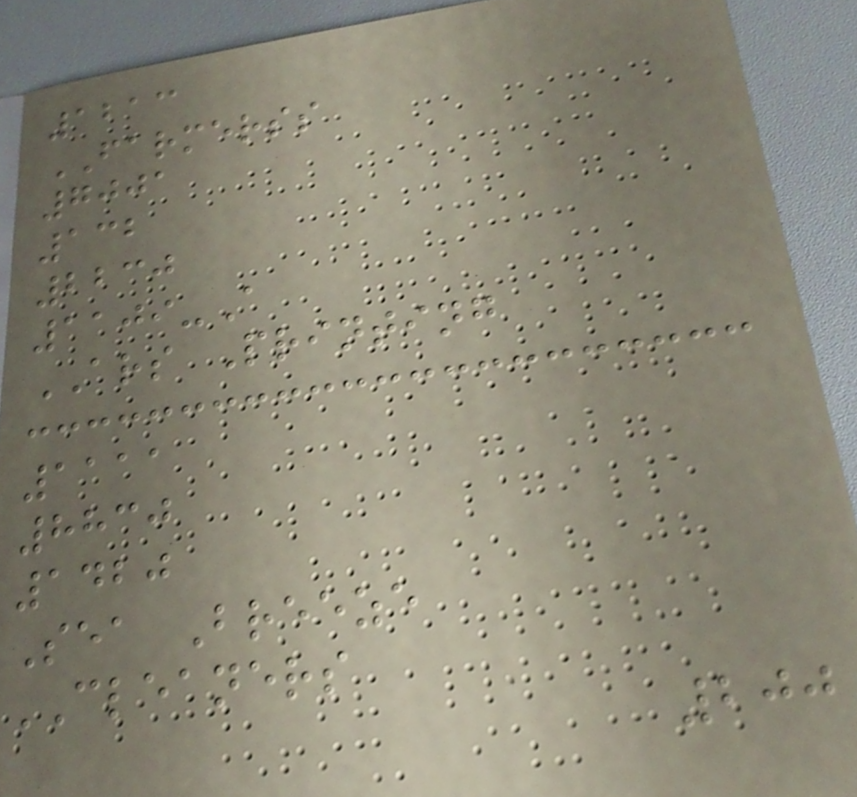1213
FARMERSS
7001
132
2230
1109-A
ARS Printing
1111
8830
1420
Sea Breeze
CLEANERS
200
